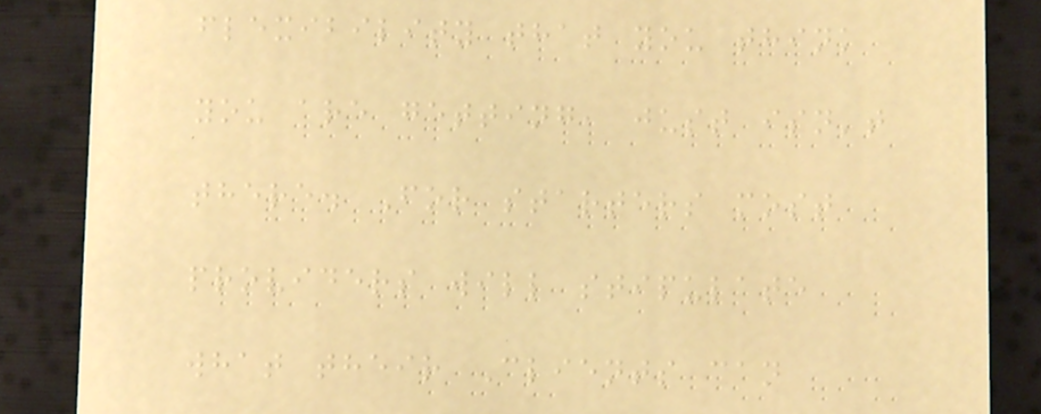flexibility that you think
you are getting, just isn't
there. For starters most
providers will stipulate
what their Clients can
